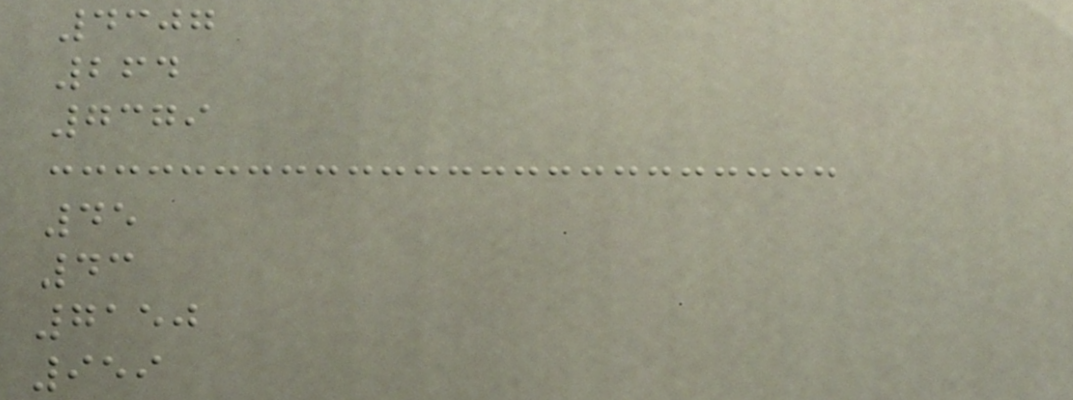4307
264
7379
45
43
7150
959
